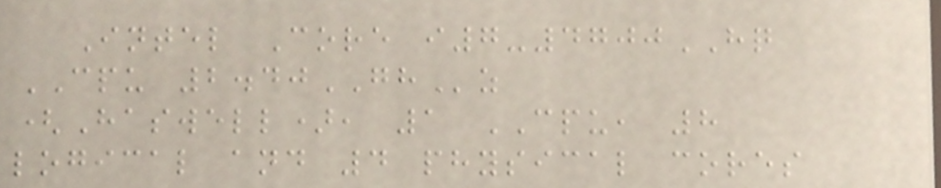Intel Core i7-4700HQ
CPU 2.40GHz
(Haswell), 1 CPU, 8
logical and 4 physical cores
